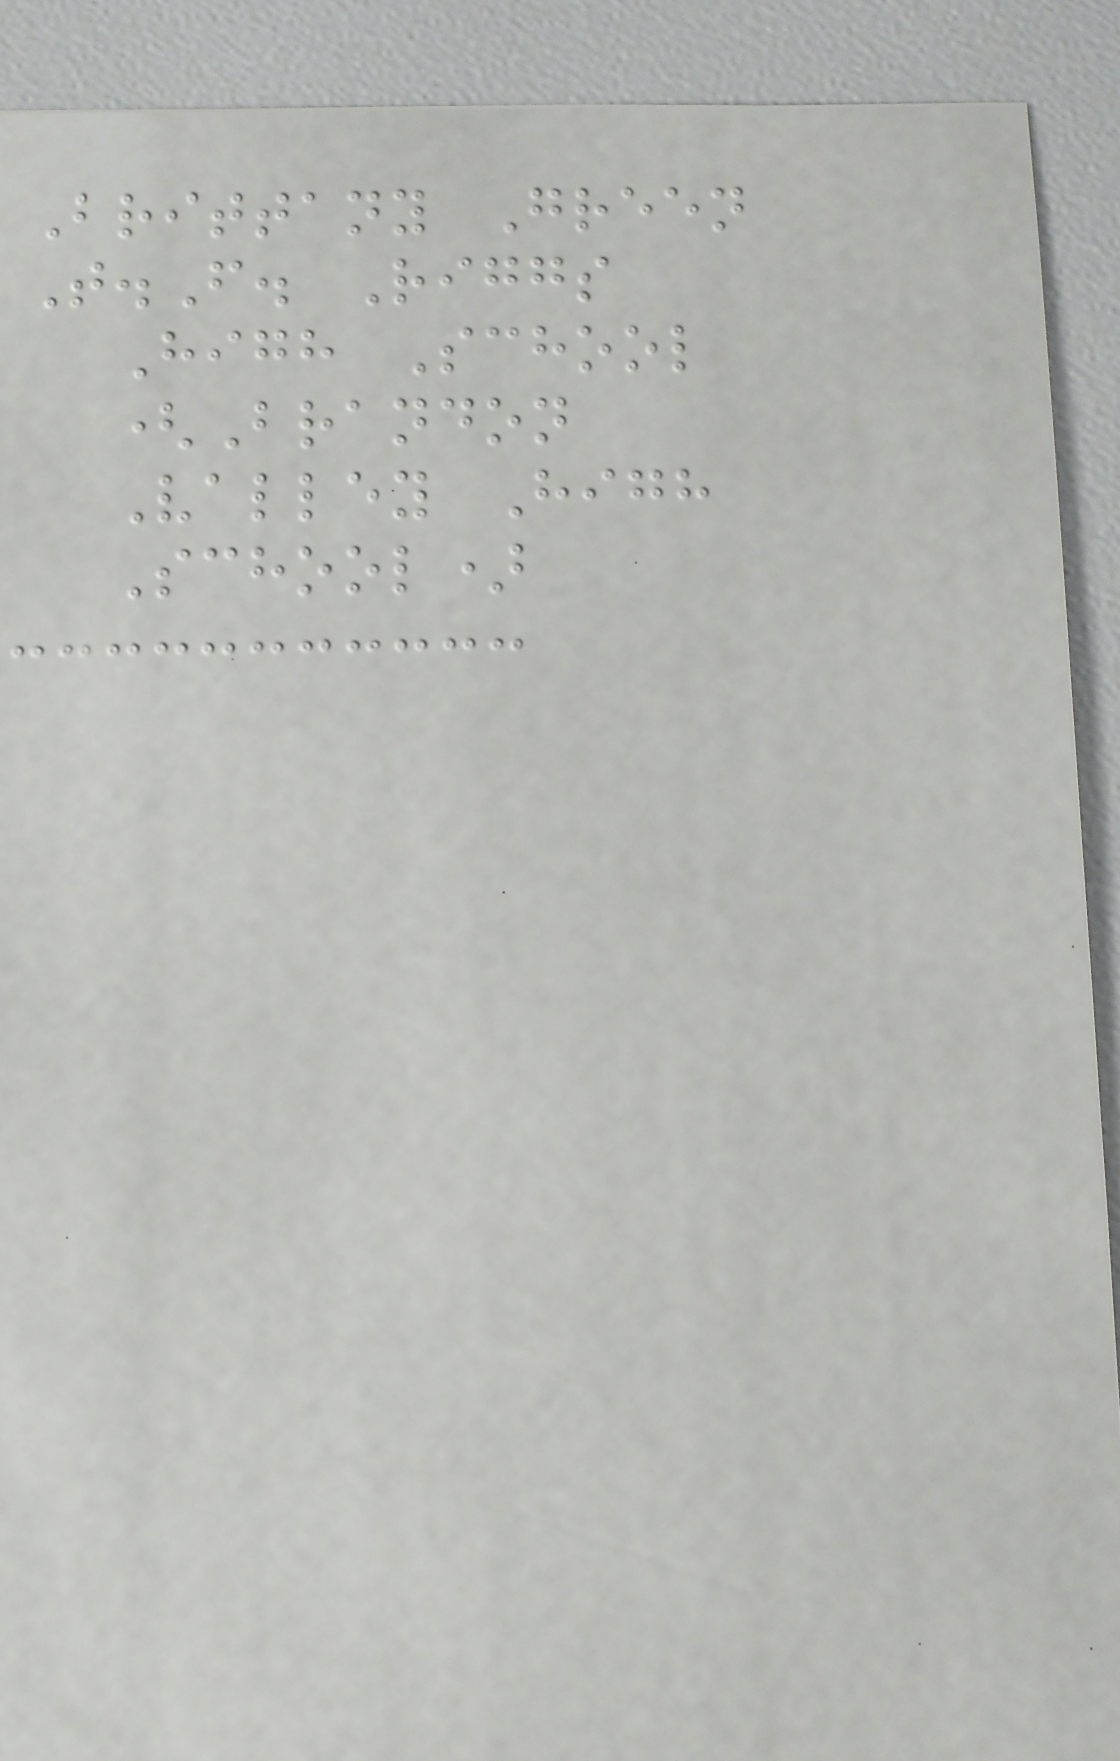Brittany Green
T.F. Riggs
High School
(Brandon
Valley High
School)
